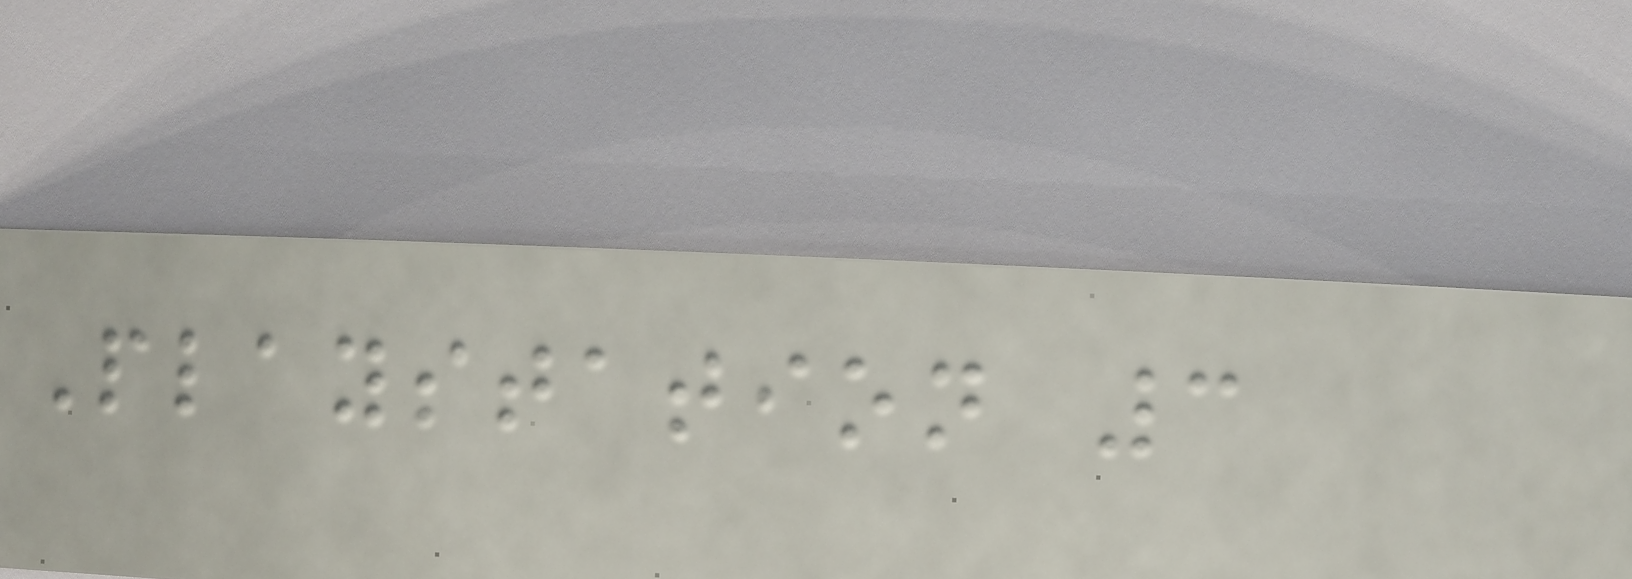Playstation 3
